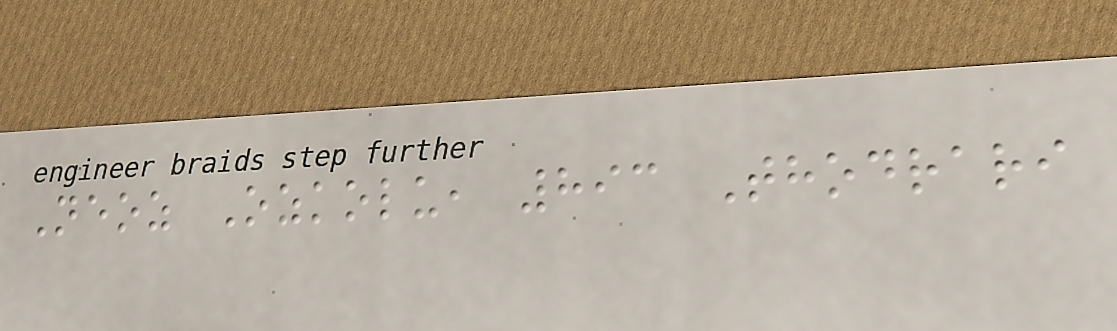Neoz Ozkolu, 893 Thodrari
